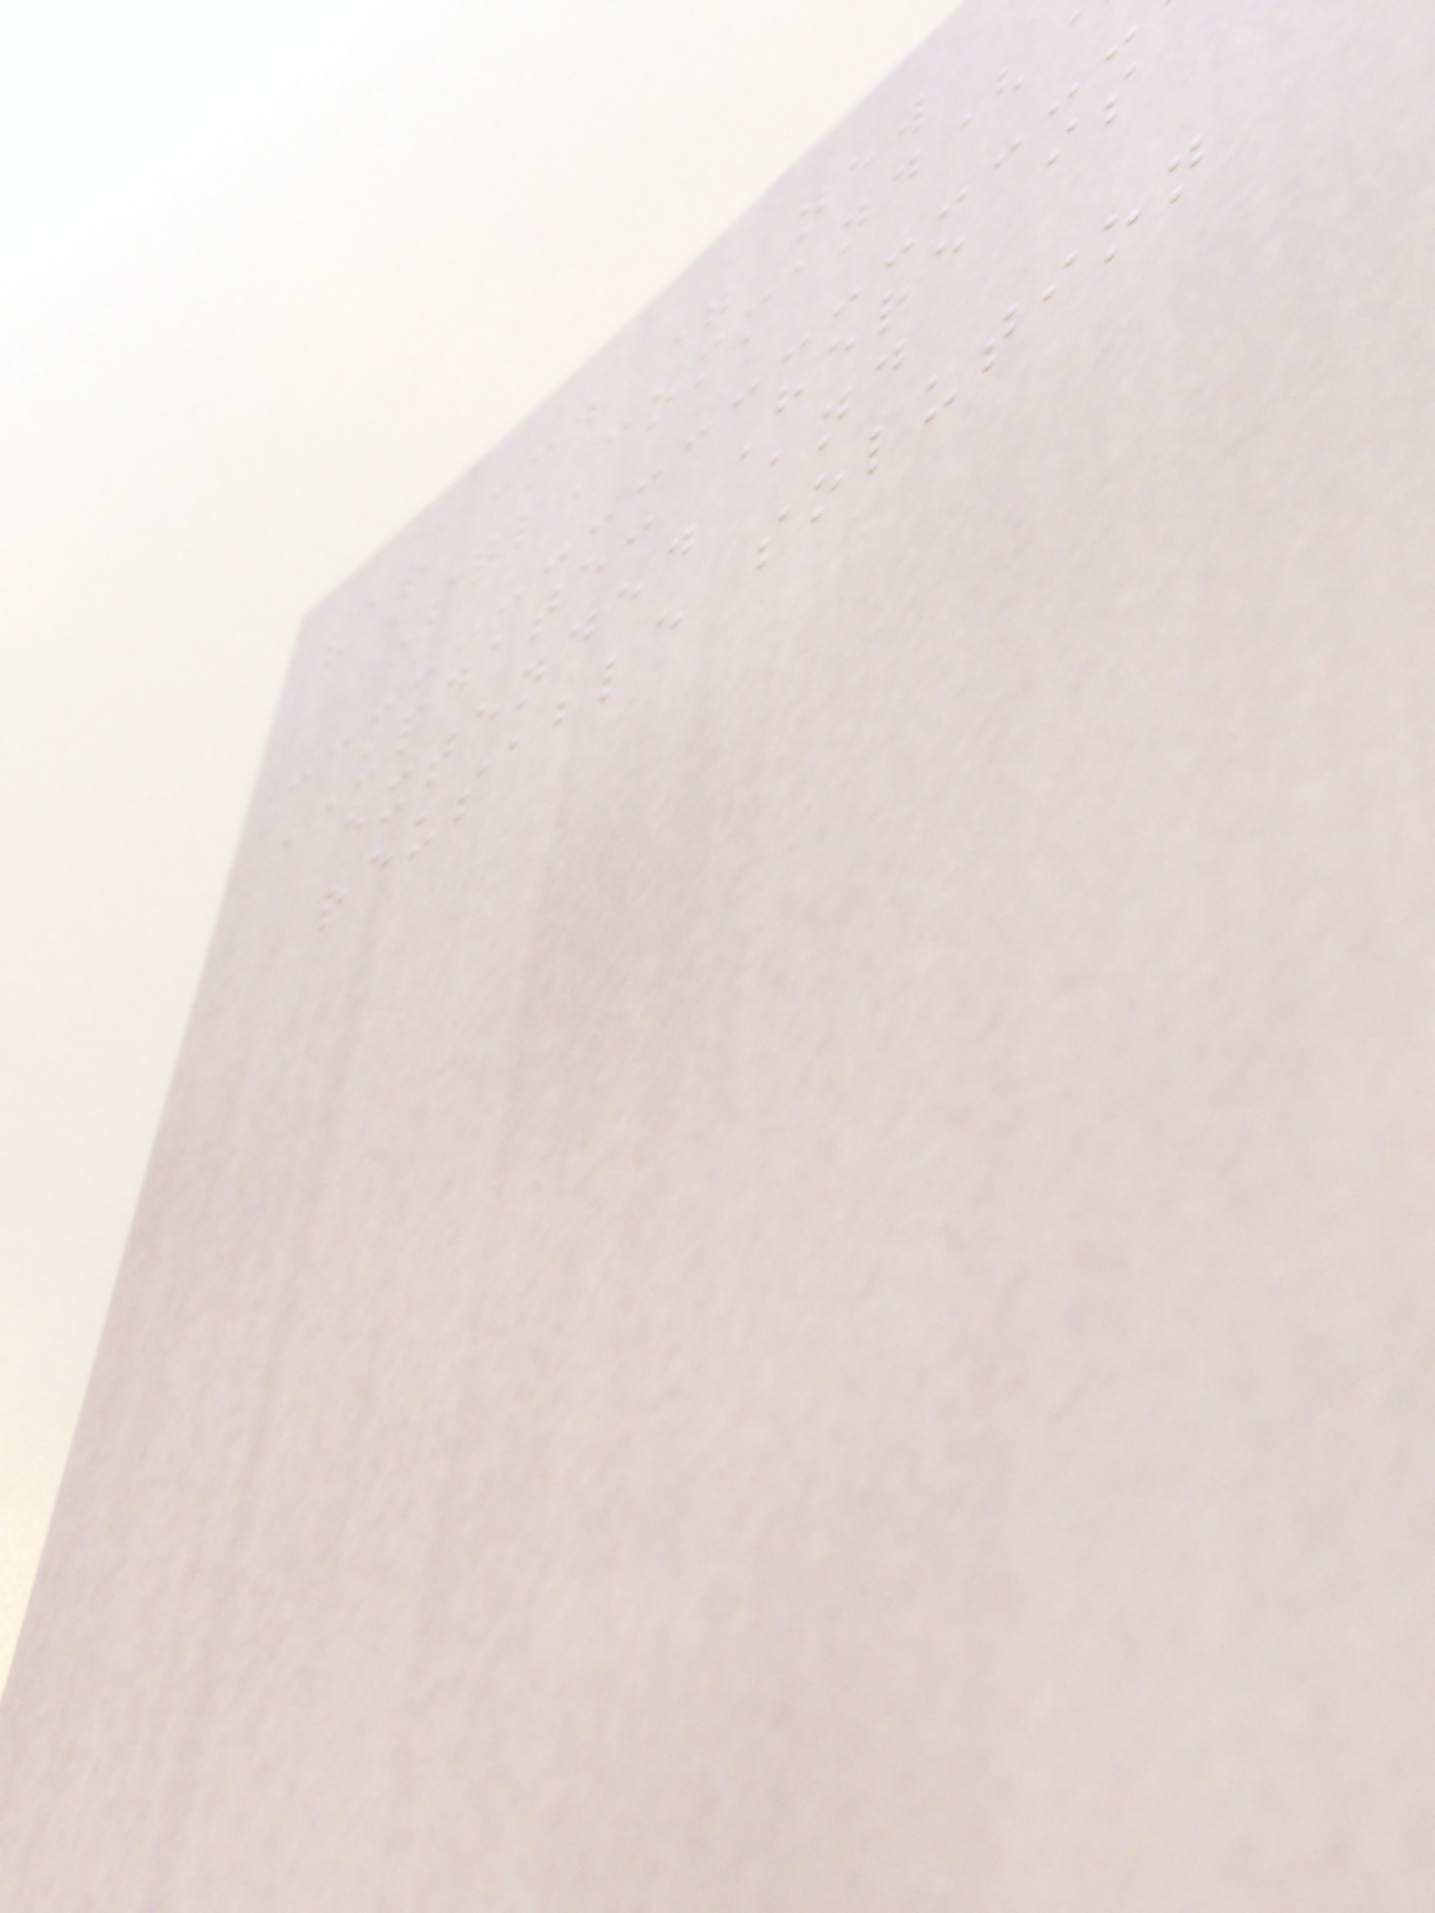var cmd = new
SqlCommand(
UPDATE: Here is
extended and
reusable solution
